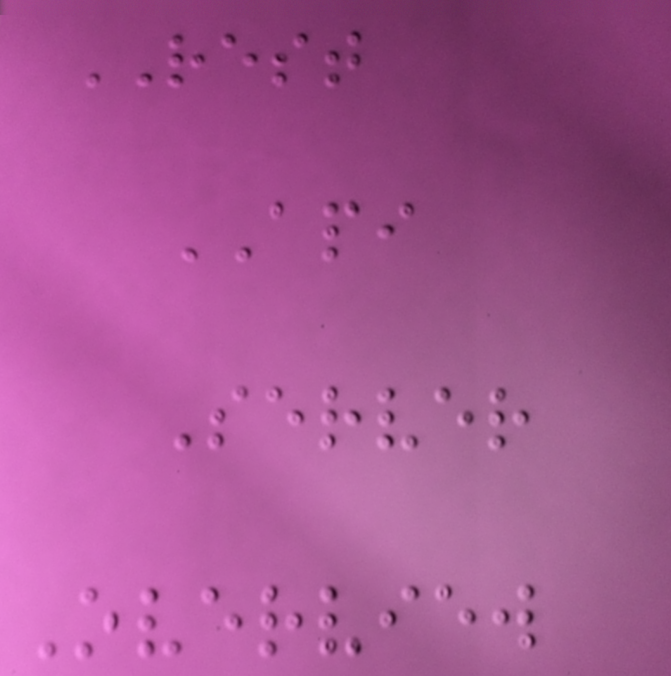REST
API
Server
Overview
